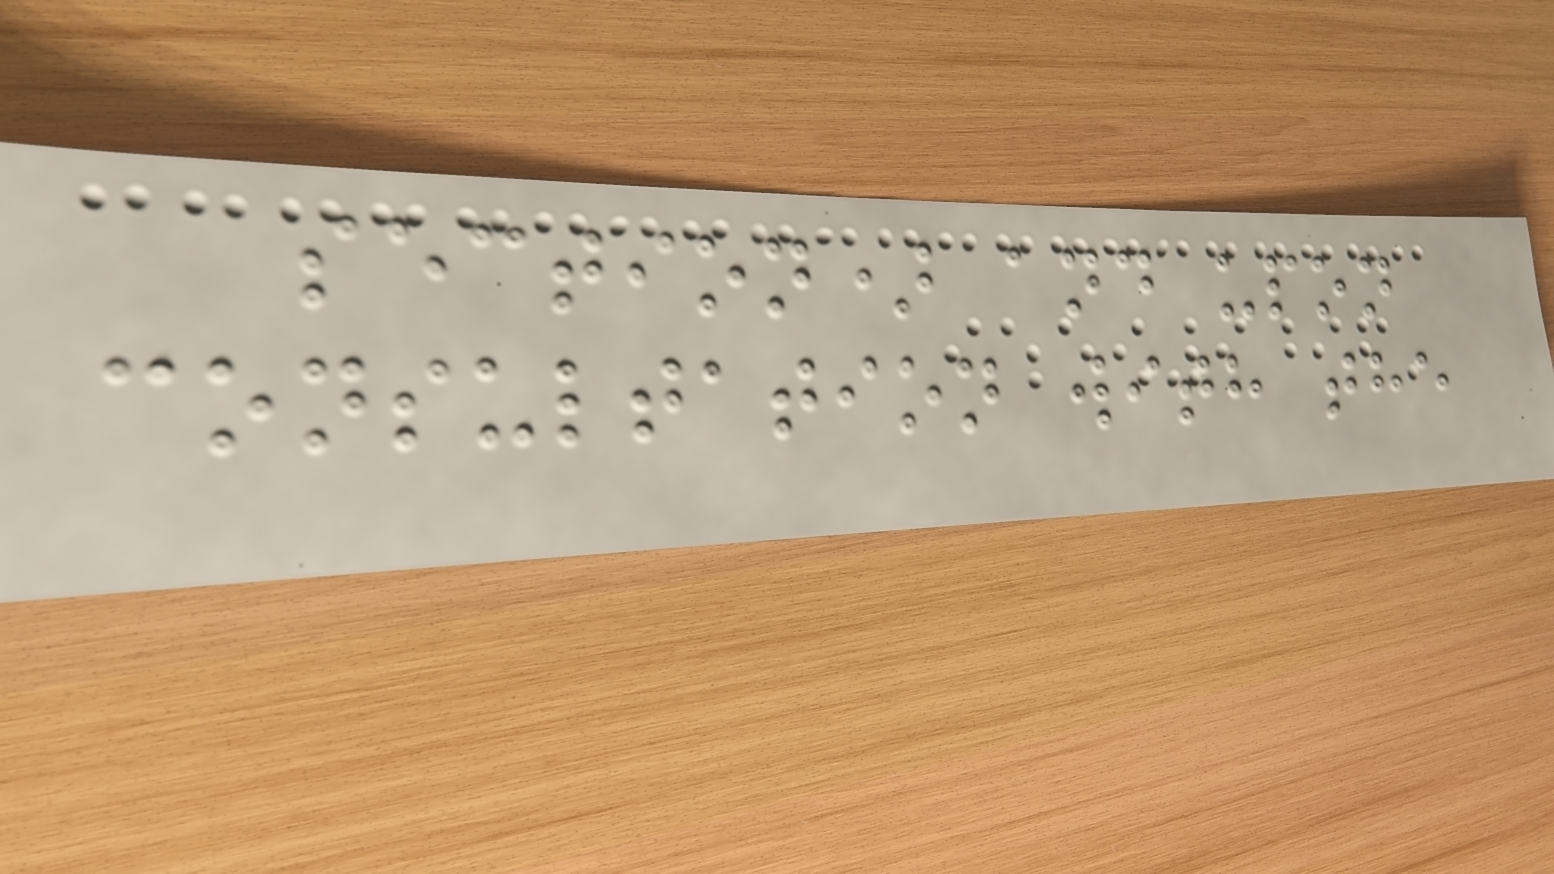section) and upon
consultation with the
